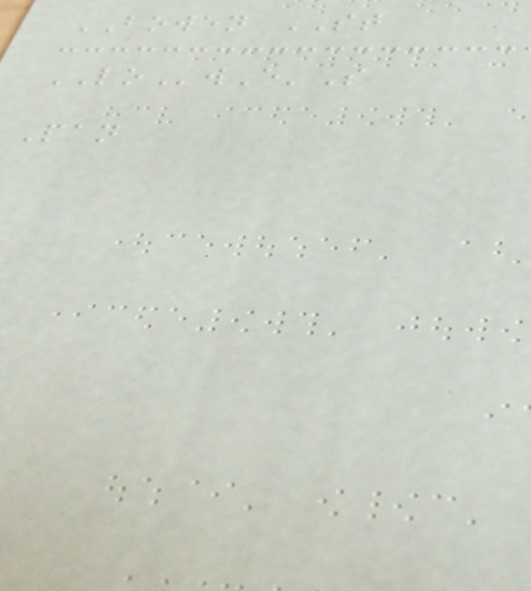BOWEN ST
LOwE'S
Pan
